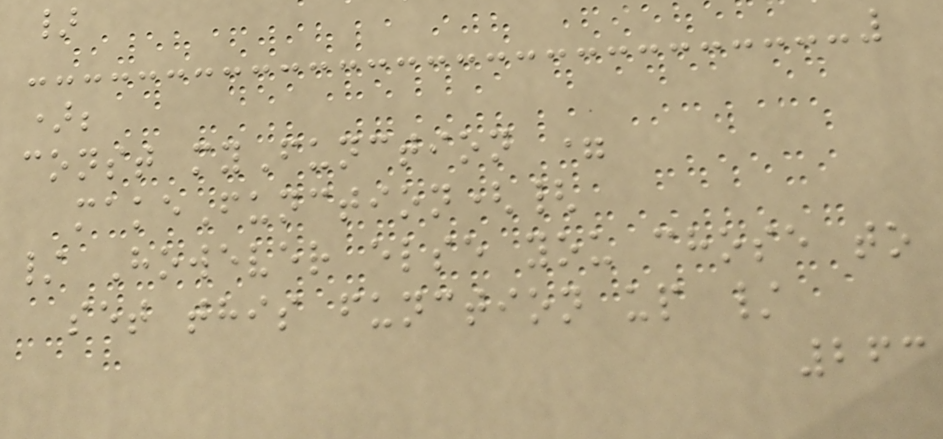}
);
const myFunction =
makeFunction({
/ However else you chose to
set this function up /
263
